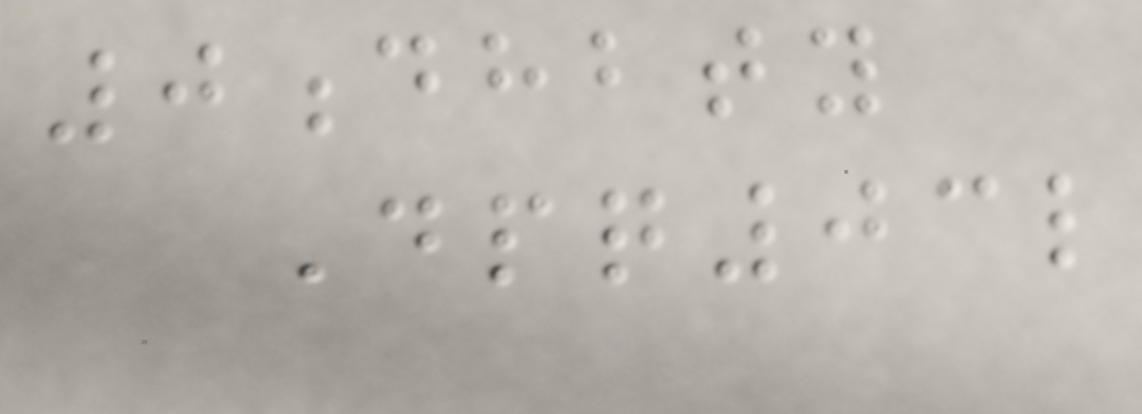0dhbty
Dpq03l
